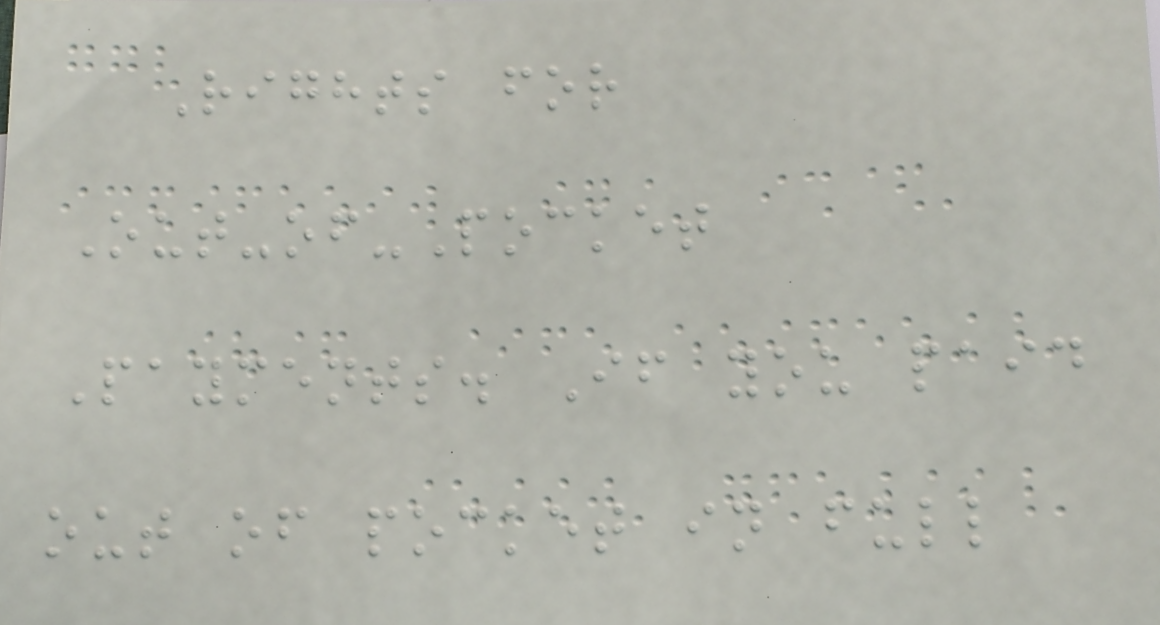Rights for
Out-of-Pocket
Payments. If you paid
out of pocket in full
